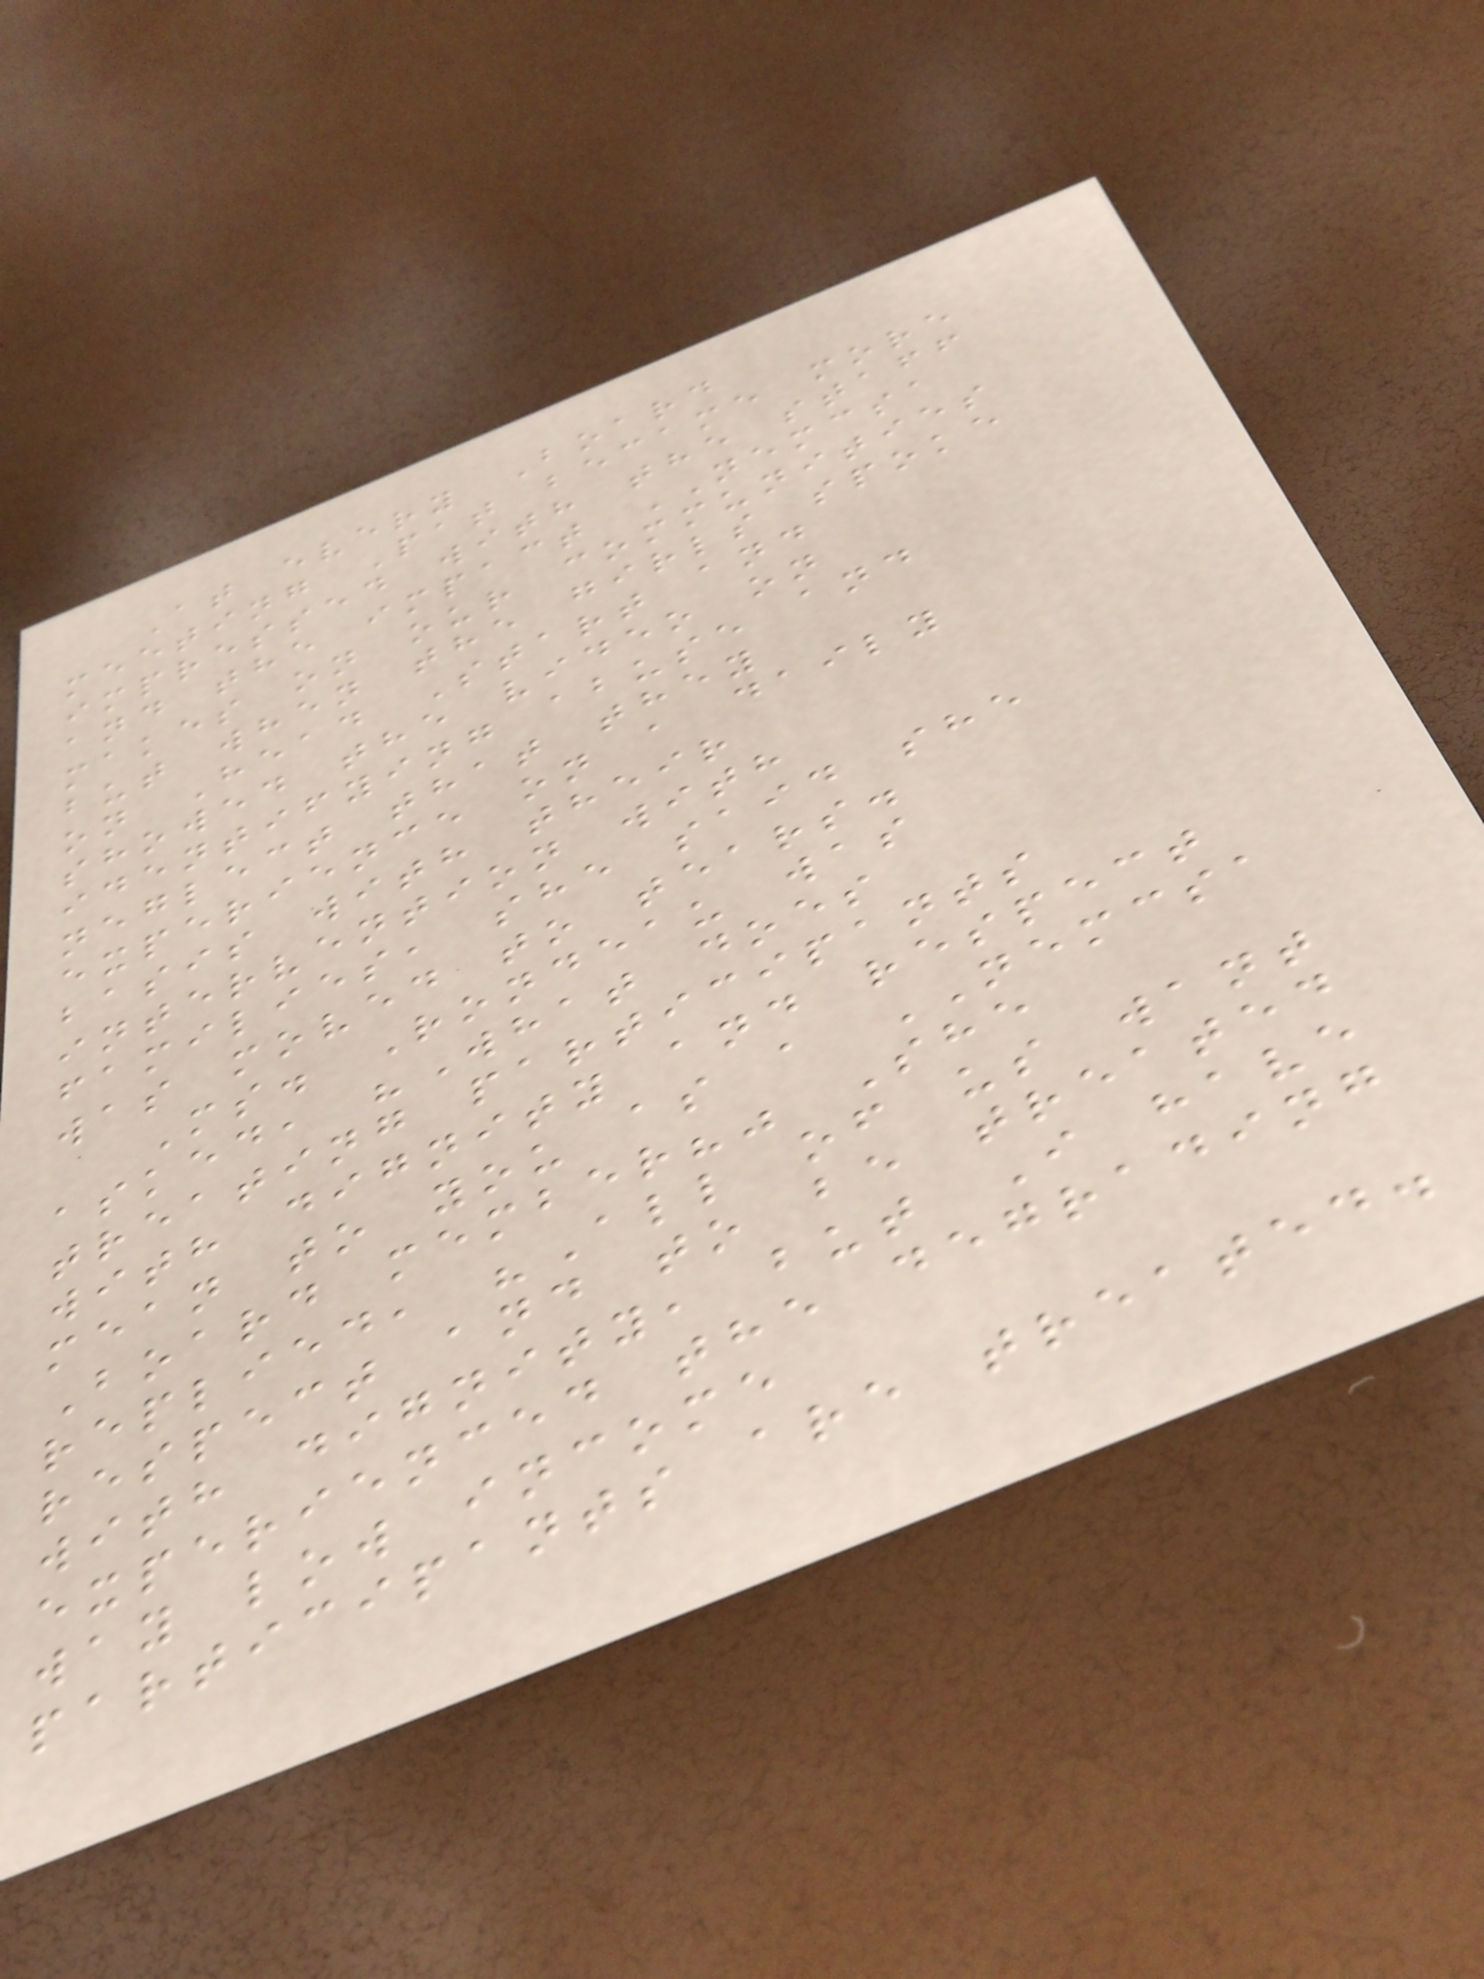At every Board
meeting Pat became more
impressed with the staff
and the impact NEMCSA
makes on our communities
but when the girls spoke
on Head Start and
showed the video on
identifying abuse and
neglect that they
experience on a daily
basis with their
intervention with
families, she said she
was moved to tears.
Ms. Rondeau was
asked, "What does
treating participants
with dignity and respect
mean to you as a NEMCSA
Board member?" She
replied, "All of us want
respect and to be treated
with dignity, but I have
experienced the degrading
way low income
participants are treated.
